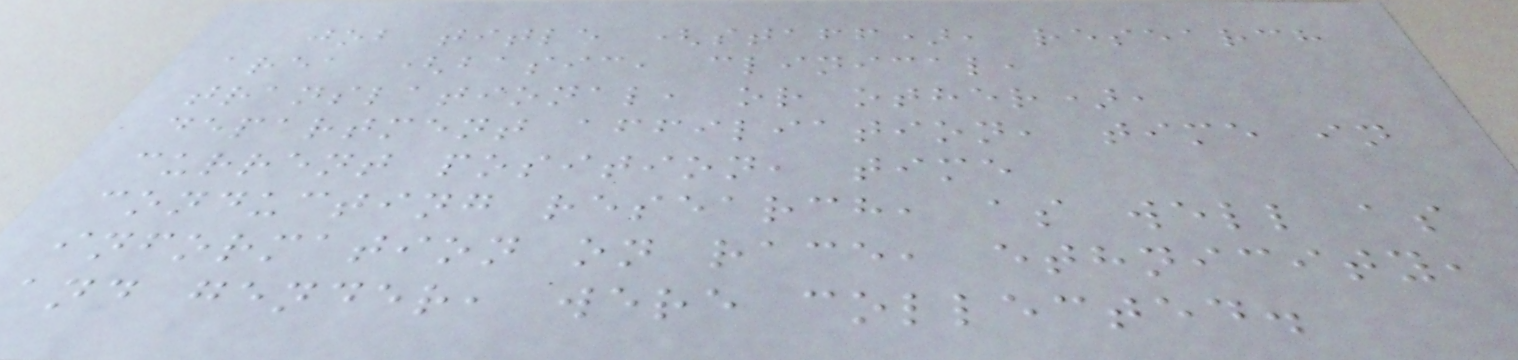job title (staff), research
area (basic, clinical,
translational, or other),
department affiliation, time in
current position, time
conducting research, as well as
information on race, ethnicity,
and gender, were collected.
